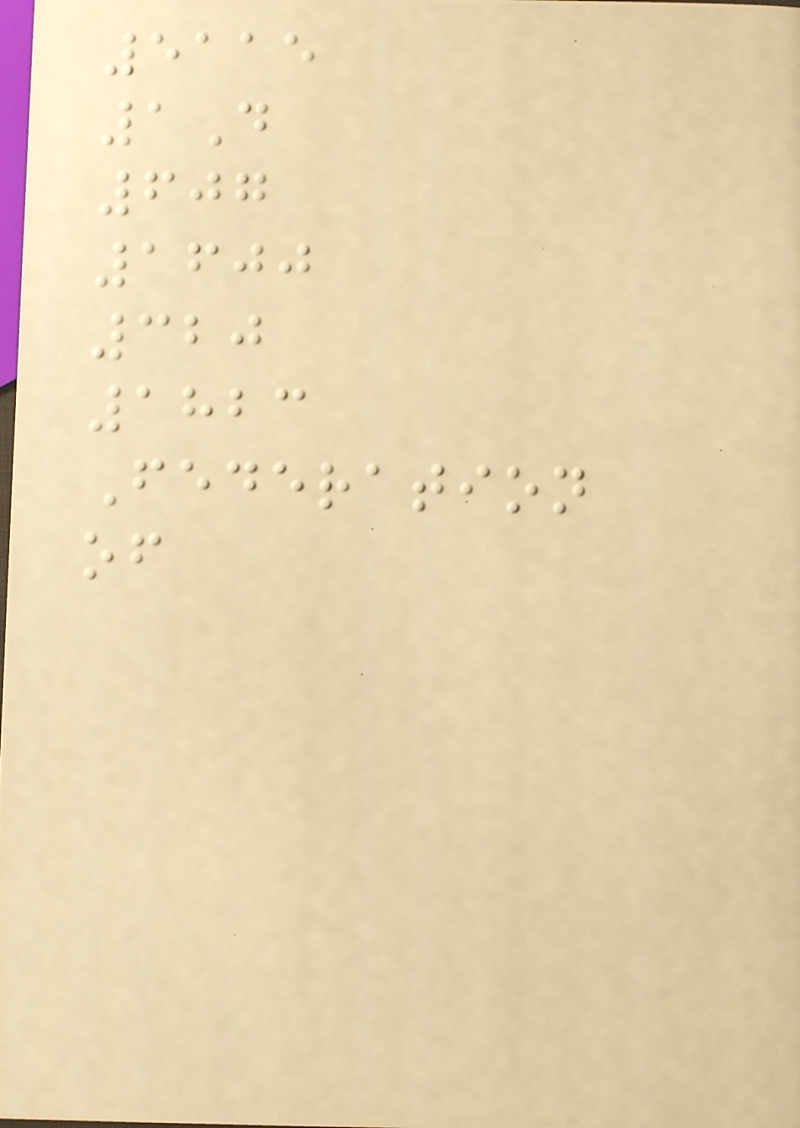5115
1D
607
1600
320
1823
Federation
of
